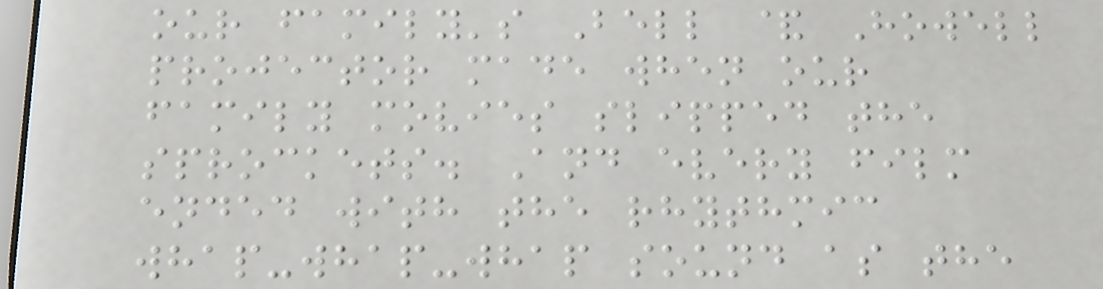our family's Bell & Howell
projector made when our
family movies slipped the
sprockets. And every film
ended with the rhythmic
whap-whap-whap sound as the
